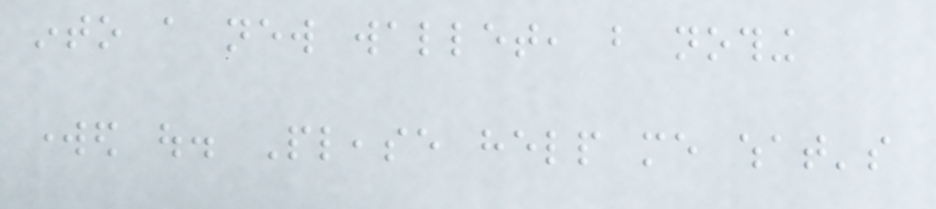into a new wallet, but nothing
worked out. Please help me what's
